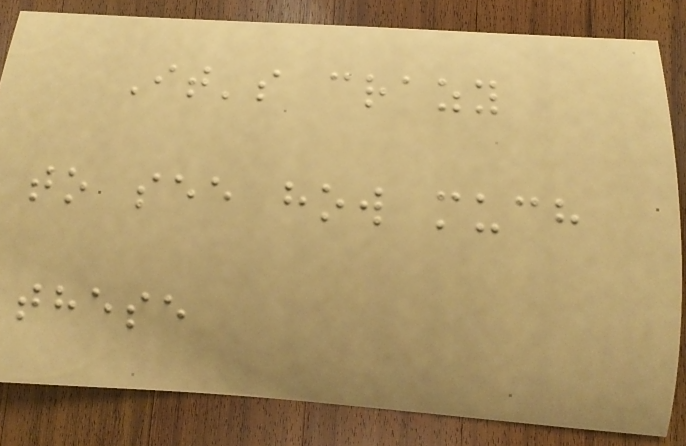It's crazy
to see how much
these
